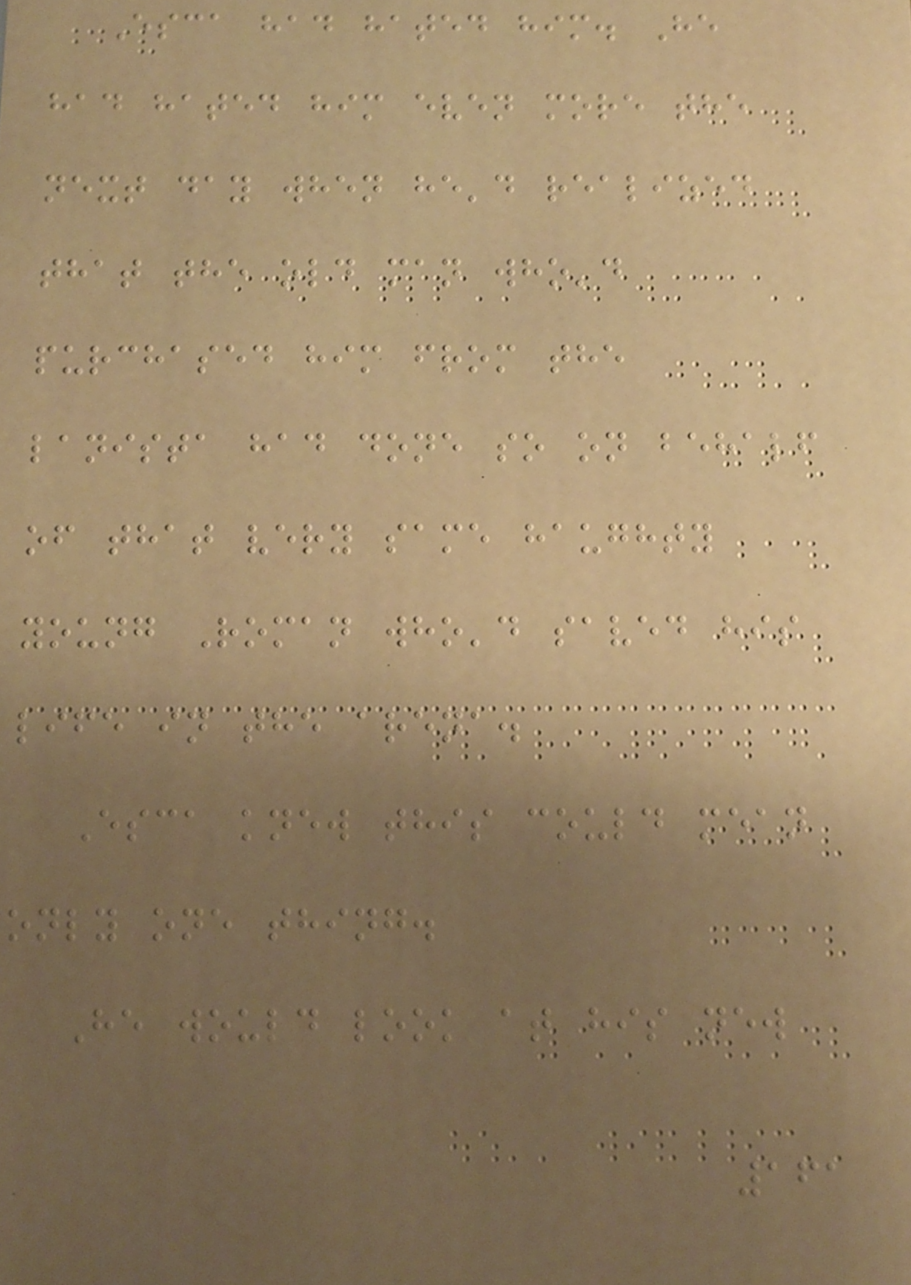Esca had hated him. He
had hated him even more the
next day when he'd realized
that the old man who'd
purchased him from the
lanista had done so on behalf
of that very same haughty
young Roman who'd saved his
life in the arena.
Esca knew this could mean
only one thing.
He would look at his new
161
